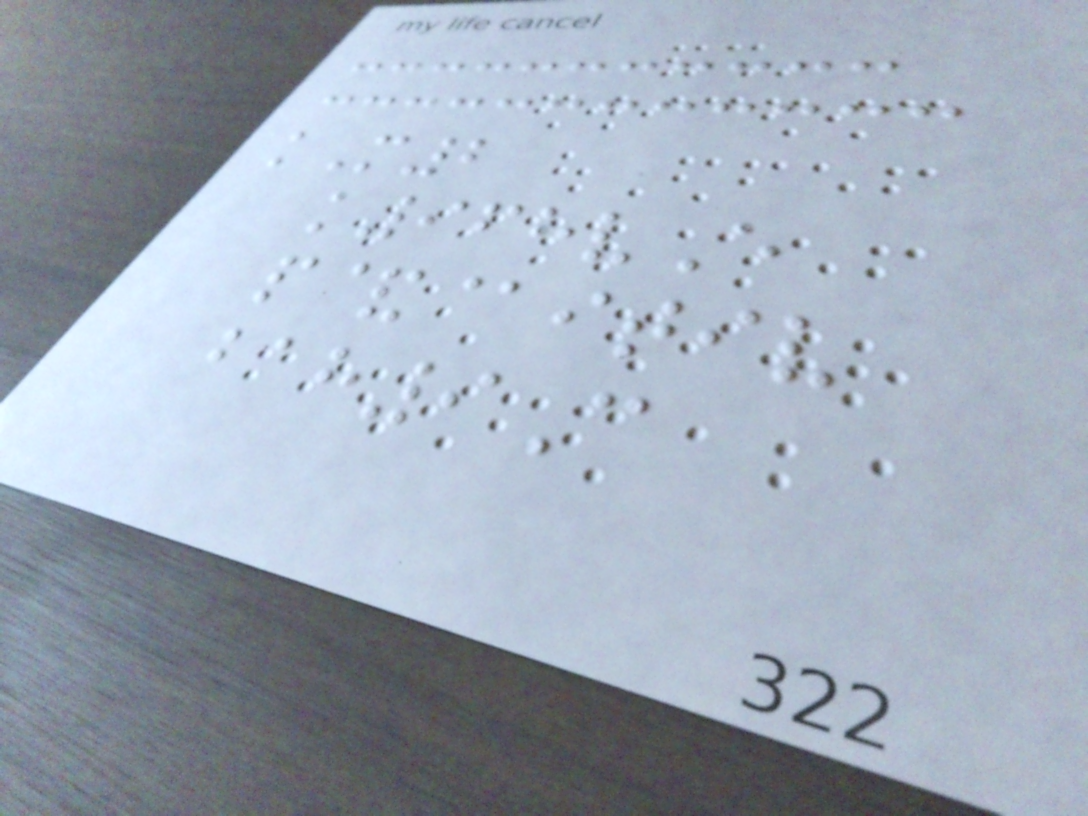kM2
k968vE
p&@itiv
bah9C
